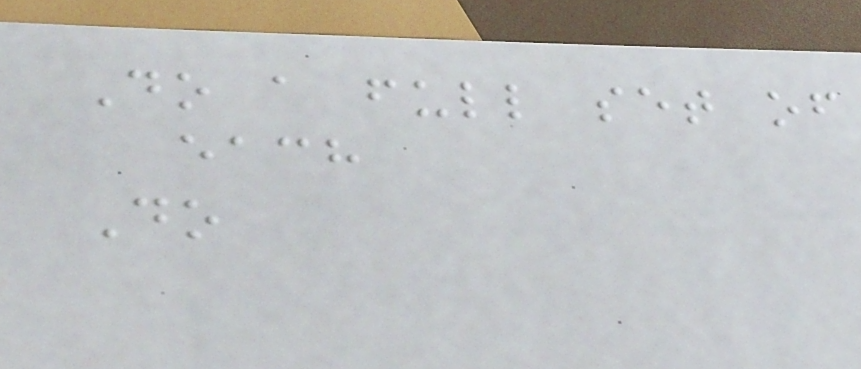Do a full set of
each
Do
